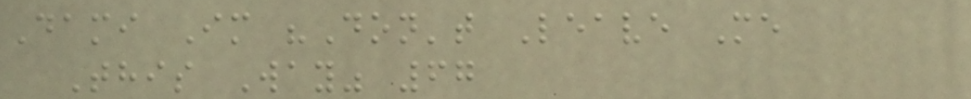Dami Im "Don't Leave Me
This Way" 67
